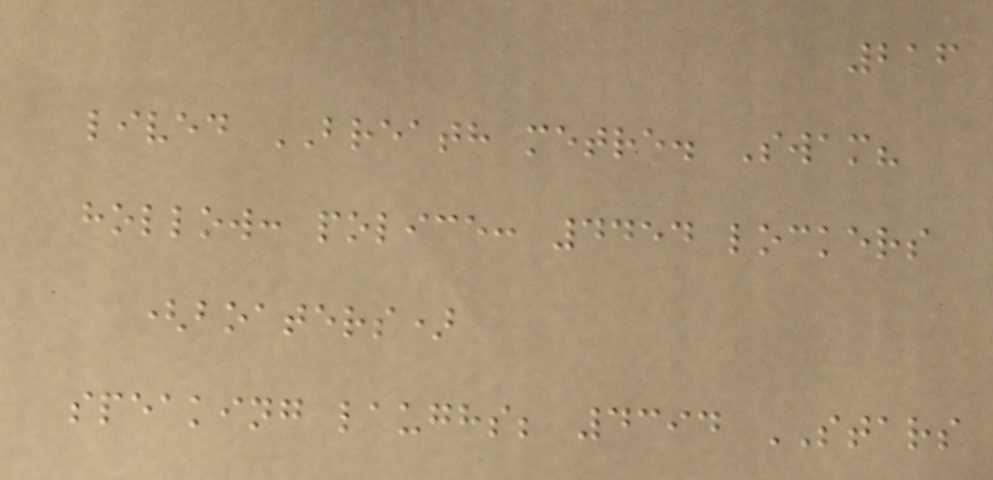216
lived BREATH metre. Swam?
hollow: police: 4454 lockers
(boaters)
speaking laughs; 4394 STARS
